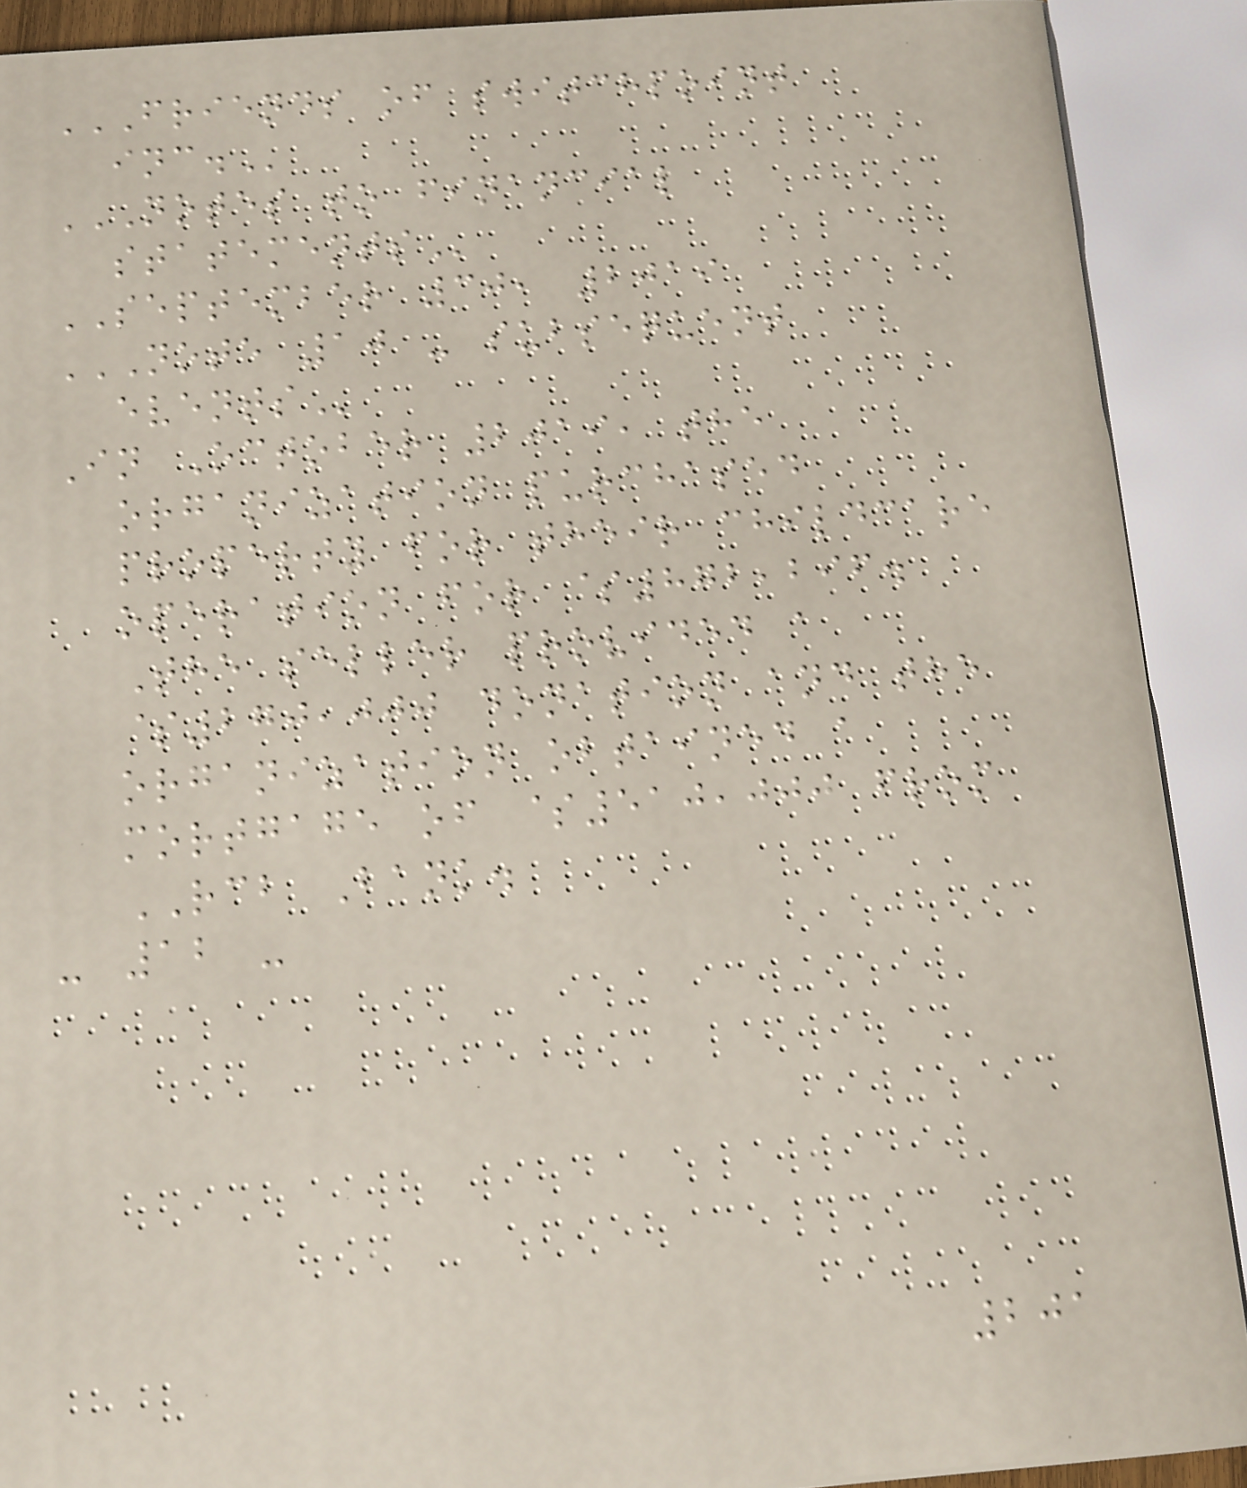FRIENDS OF SWITCHPOINT
INC.
NOTES TO FINANCIAL
STATEMENTS
SEPTEMBER 30, 2019
NOTE 10 - SUBSEQUENT
EVENTS
In October 2019, the
organization purchased
property for their childcare
operation for $872,296.
The seller provided a
$270,000 donation and the
organization obtained a
mortgage of $510,000 from
RCB Bank.
- 12 -
201
